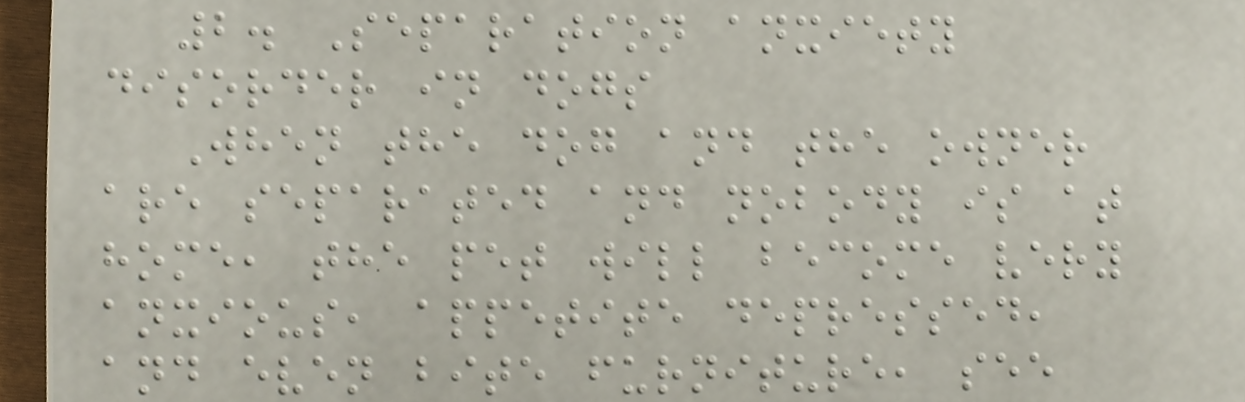2. Separation anxiety
disorder in dogs
When the dog and the owner
are separated and nobody is at
home, the pet will become very
anxious, appetite depressed,
and even bite furniture, see
